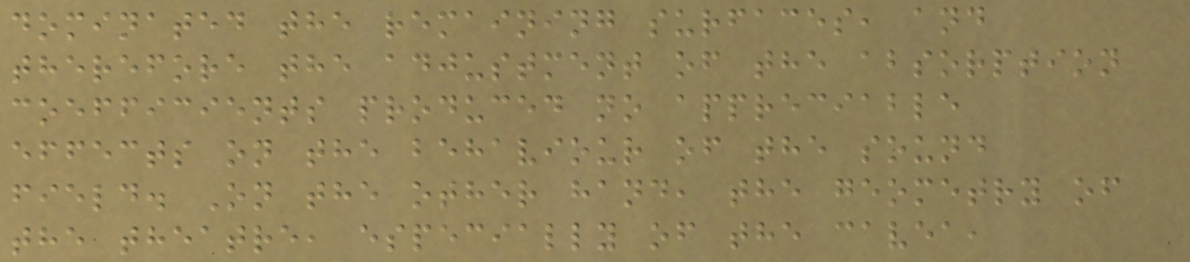dominated the remaining surfaces, and
therefore the adjustment of the absorption
coefficients produced no appreciable
effects on the behaviour of the sound
field. On the other hand, the geometry of
the theatre, especially of the cavea,
